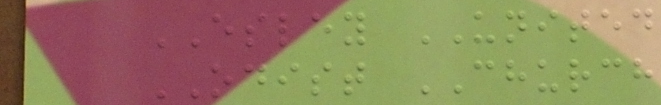ESLEY UNITED
ODIST CHURCH
